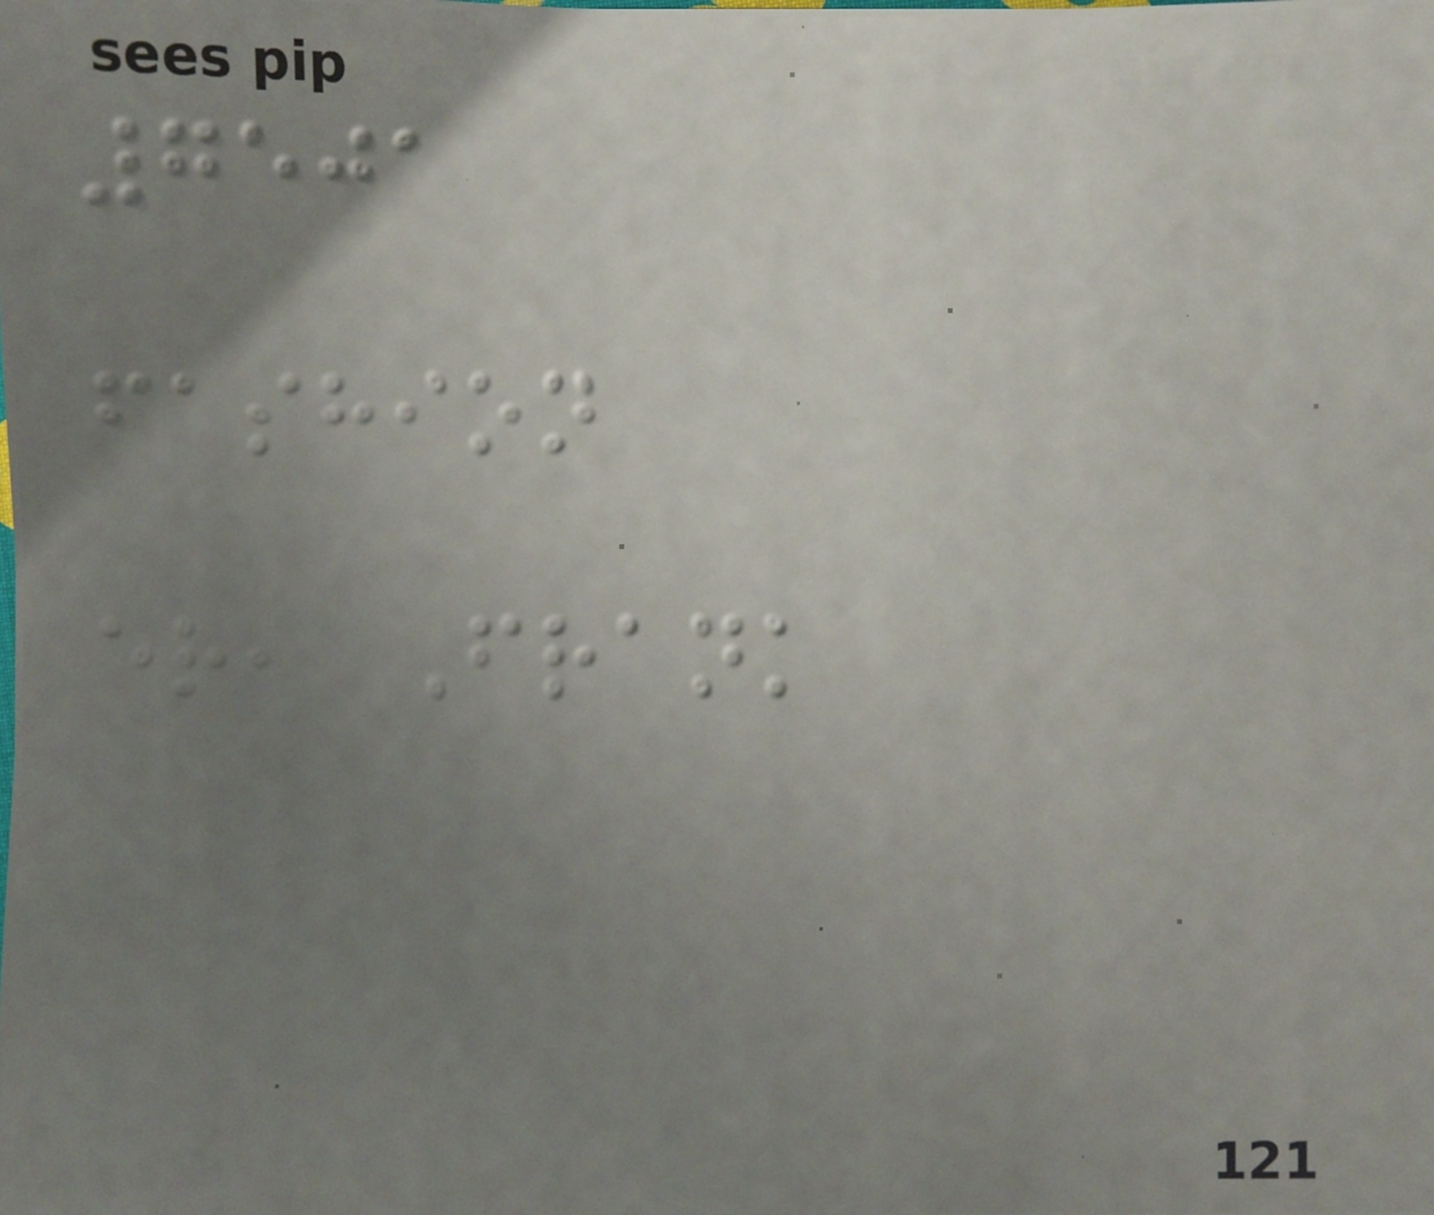7501
fashion
er, Frank
